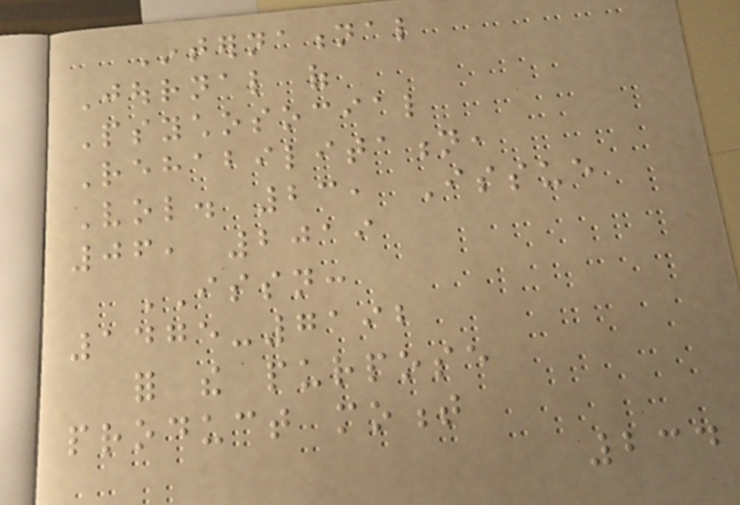International
Journal of
Psychosocial
Rehabilitation,
Vol. 23, Issue
06, 2019
ISSN:
1475-7192
for the purpose
product moment
234
